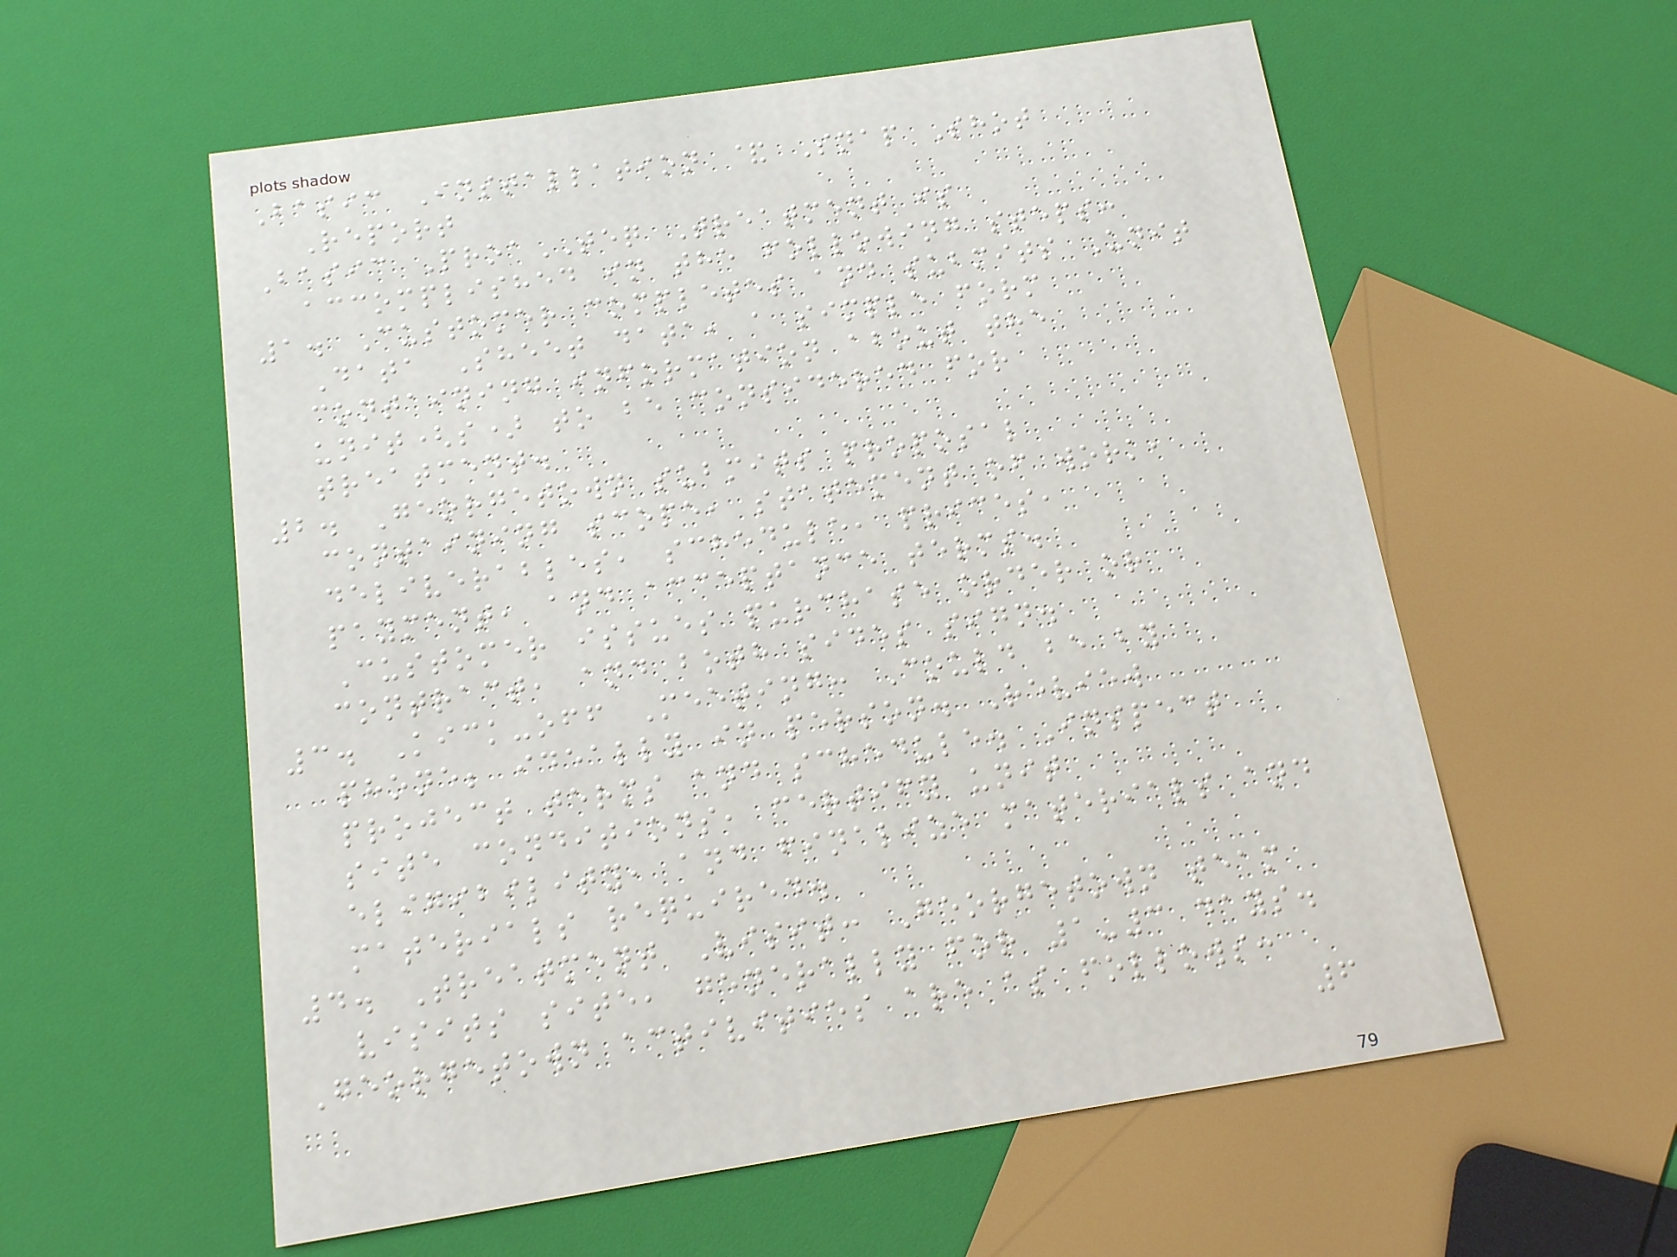Basic Installation & Snap Shot
Report
Basic ProaTEQ Treatment is
accomplished in the following steps:
1. Customer completes and submits Unit
Data Sheet data, a simple form
containing information about the
unit(s) to be considered for
treatment.
2. Georgetown submits proposal
containing scope, statement of work,
deliverables, schedule, prices,
payment, and acceptance terms.
Customer issues purchase order or
contract, and both sides sign.
3. Kick-off Meeting: Could be by
phone; ideally in person. Review
project terms and schedule. Inspect
site conditions, certify unit
eligibility, and finalize materials and
materials required.
4. Treatment Visit: Georgetown team
visits site, generally for 1-3 days.
Georgetown activities are as follows:
6
